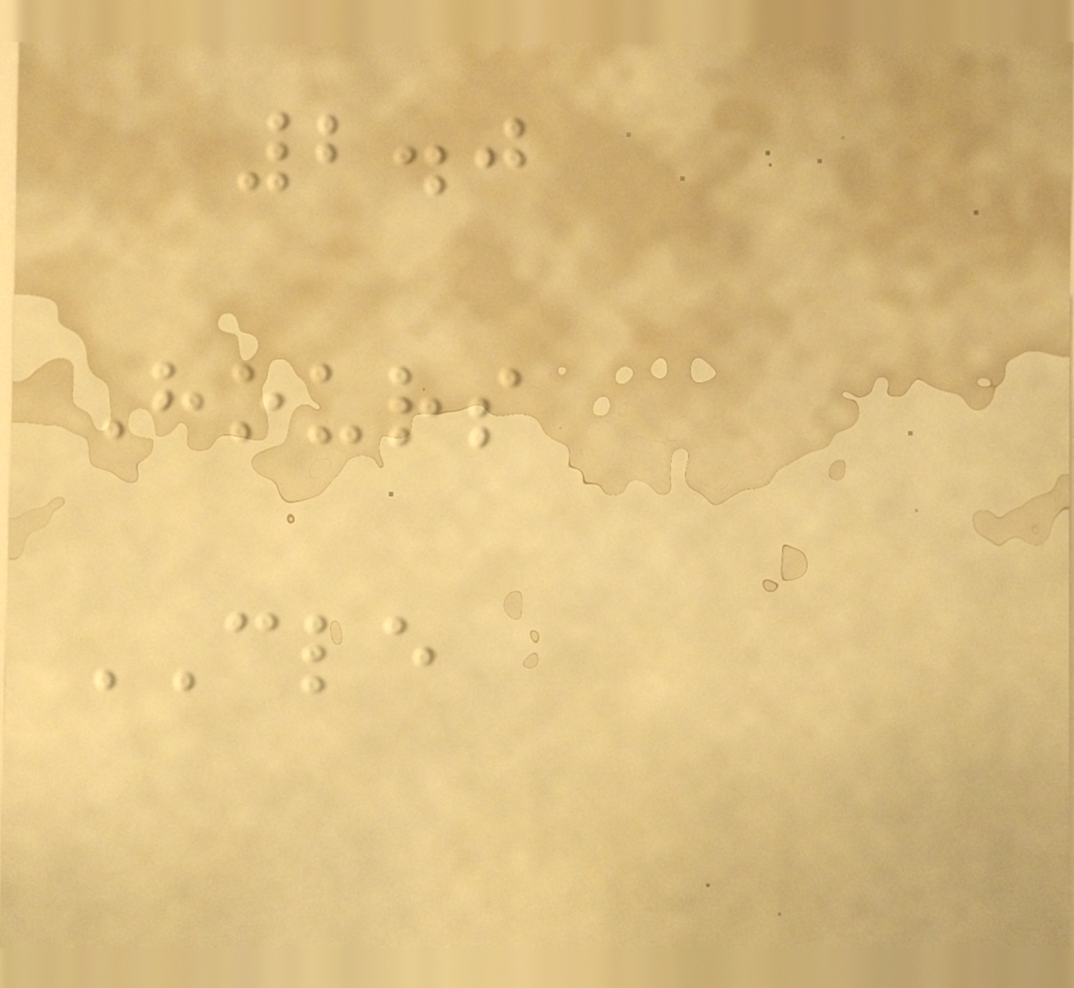2.0
Hours
CLE
